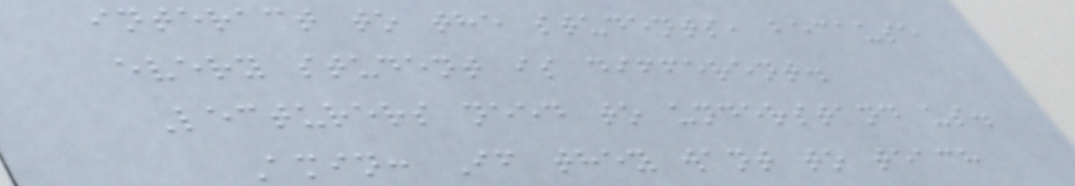interact to the students, because
every student is different.
Lecturers need to understand us.
Amin: If they want to teach
